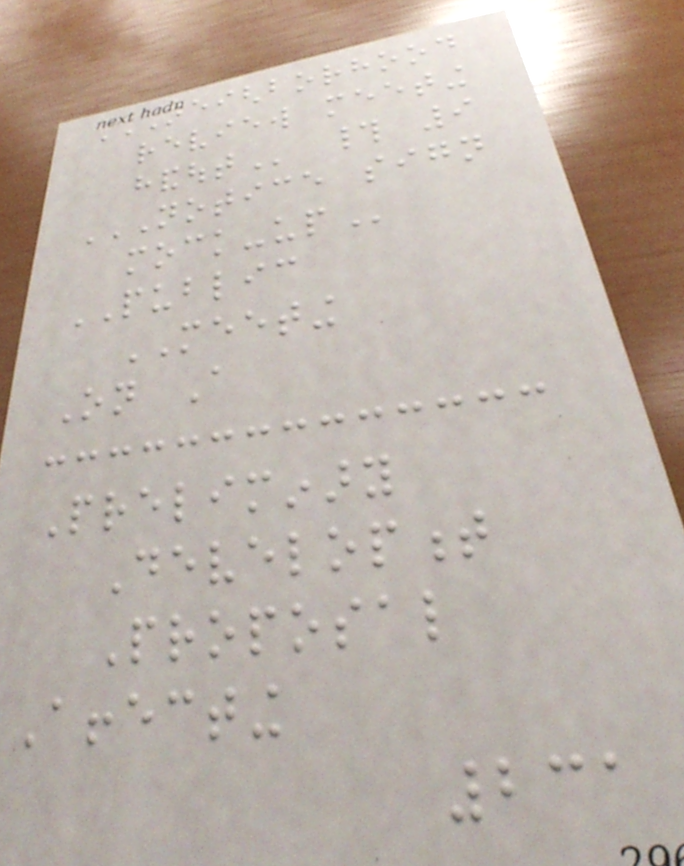NEIGHBORHOOD
REVIEW MEETING
HANDOUT # 9
NOTICE SIGN
MOCK-UP
PUBLIC
MEETING
On A
Preliminary
Development
Proposal
Affecting
231
